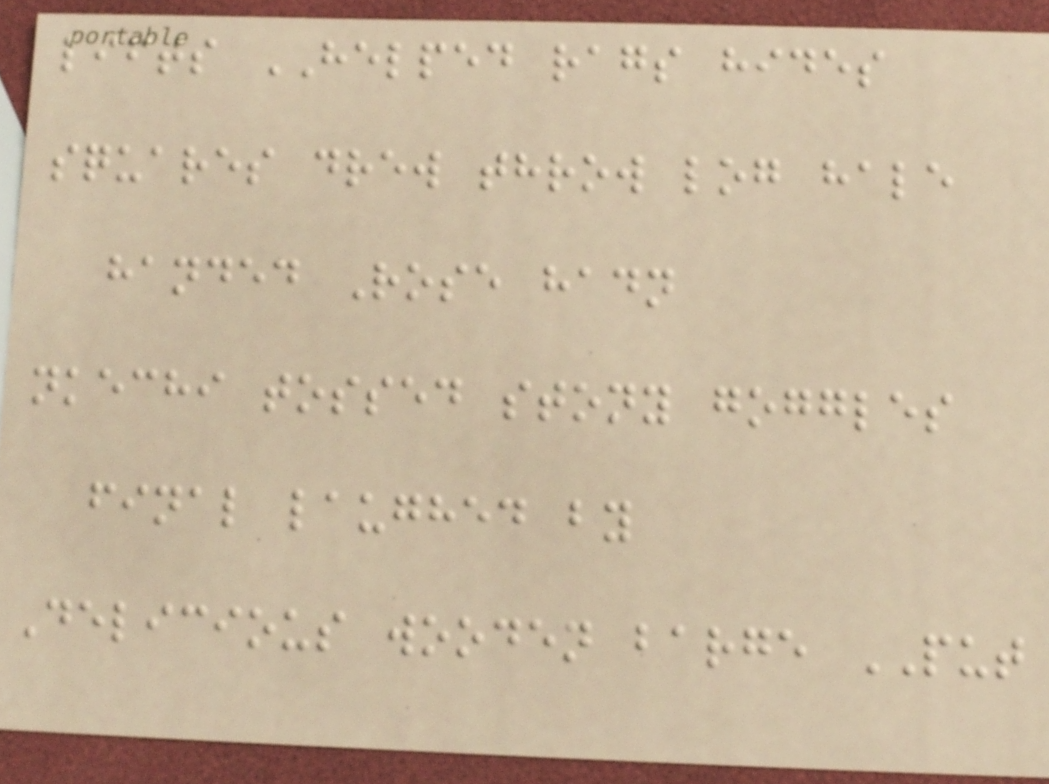lifts HELPED rags hides
squares drew throw log hale
handed Rose hadn
nkechi tossed stony goggles
final laughed by
Delicious wooden barge PUT
